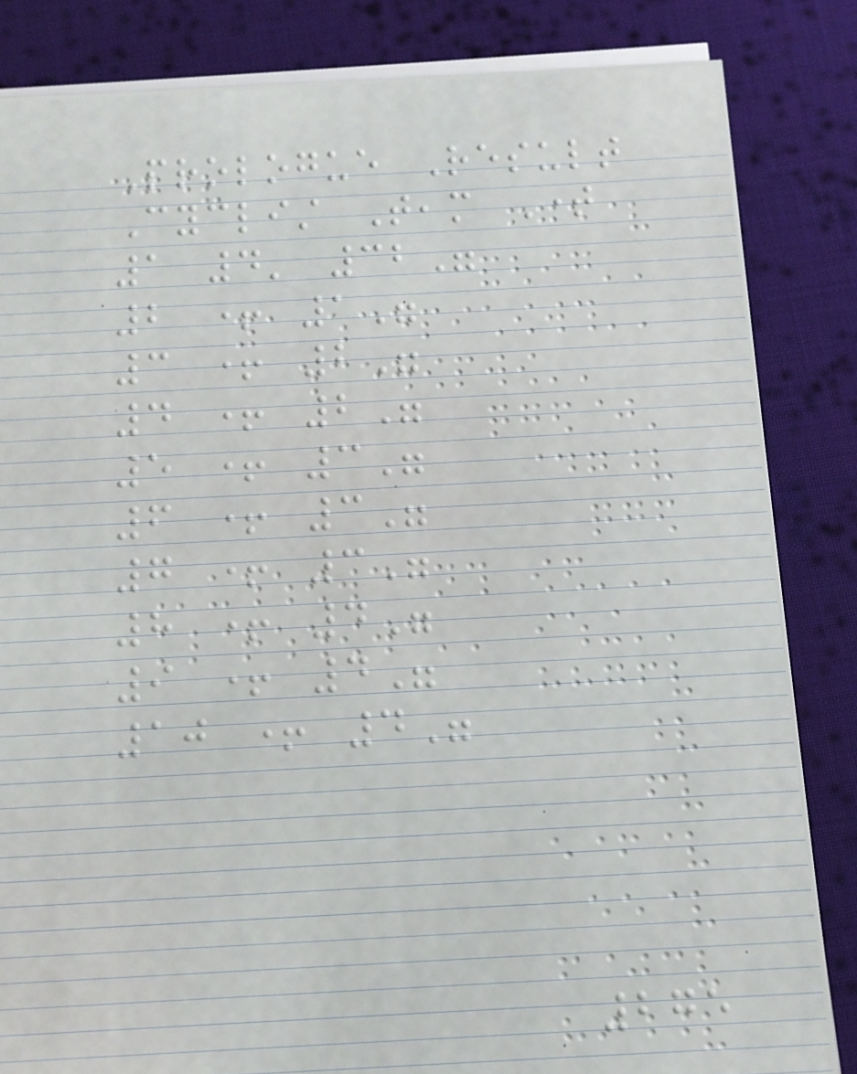Prologue Result
Cyclist Team Time
1 4' 32"
2 + 1"
3 + 2"
4 + 2"
5 + 3"
6 + 3"
7 + 3"
8 + 4"
9 + 4"
10 + 4"
275
